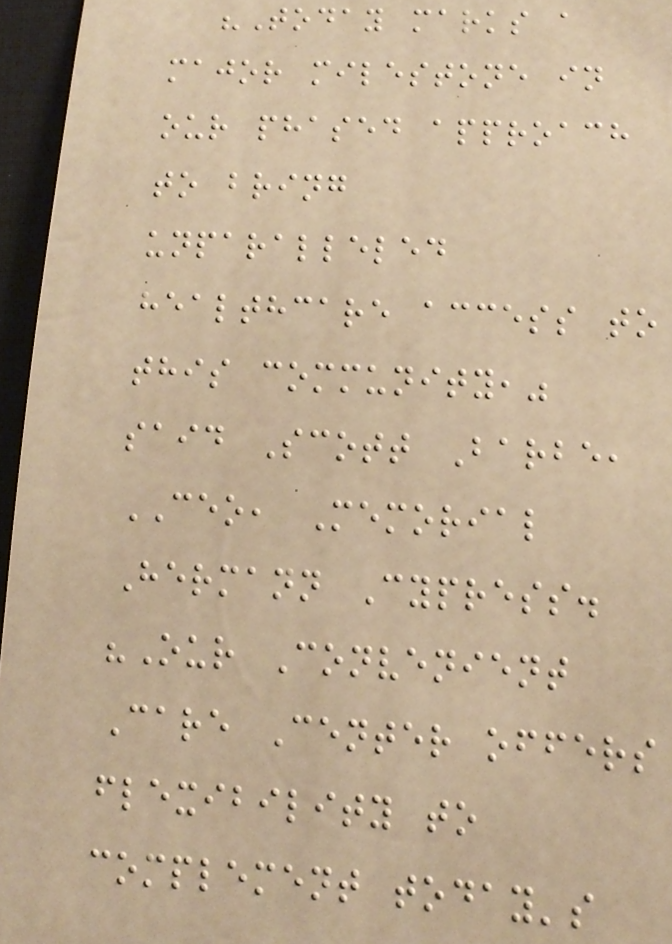"Today marks a
major milestone in
our phased approach
to bring
unparalleled
healthcare access to
this community,"
said Scott Barbe,
CEO, Memorial
Hermann Cypress.
"Our Convenient
Care Center offers
flexibility to
complement today's
